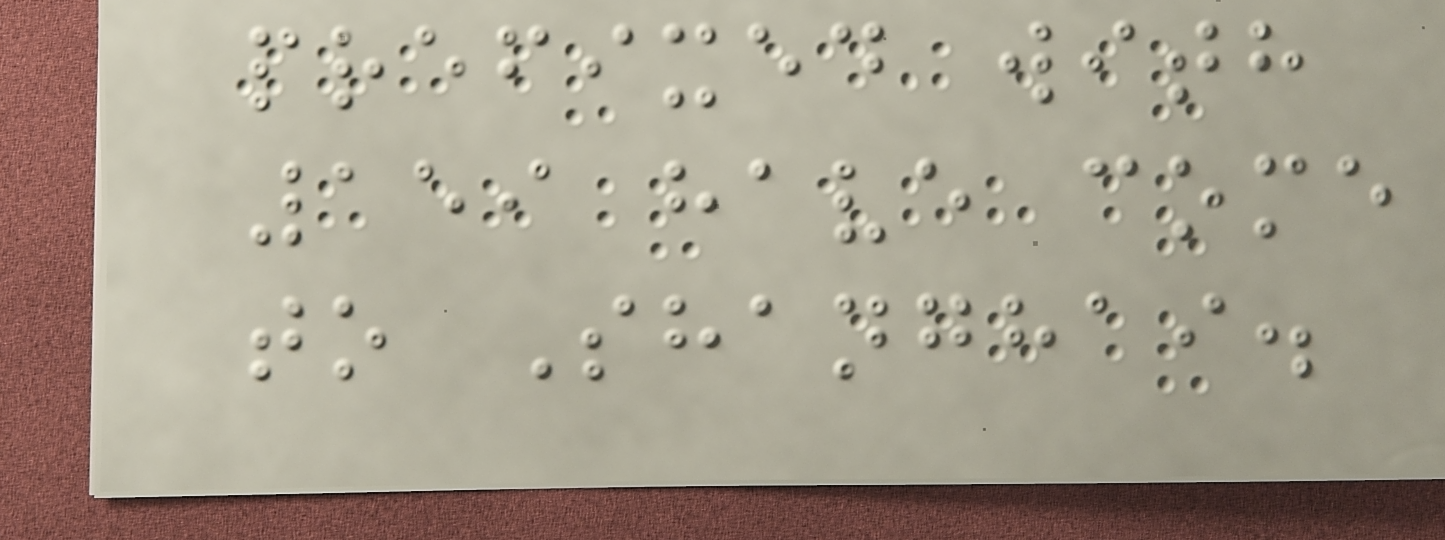prefixed with
159 have come
to Shanghai.
